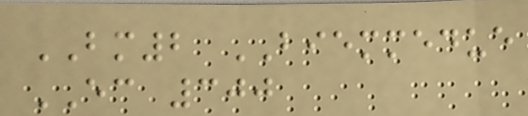BM2 BIEMMEDUE
EC 300
